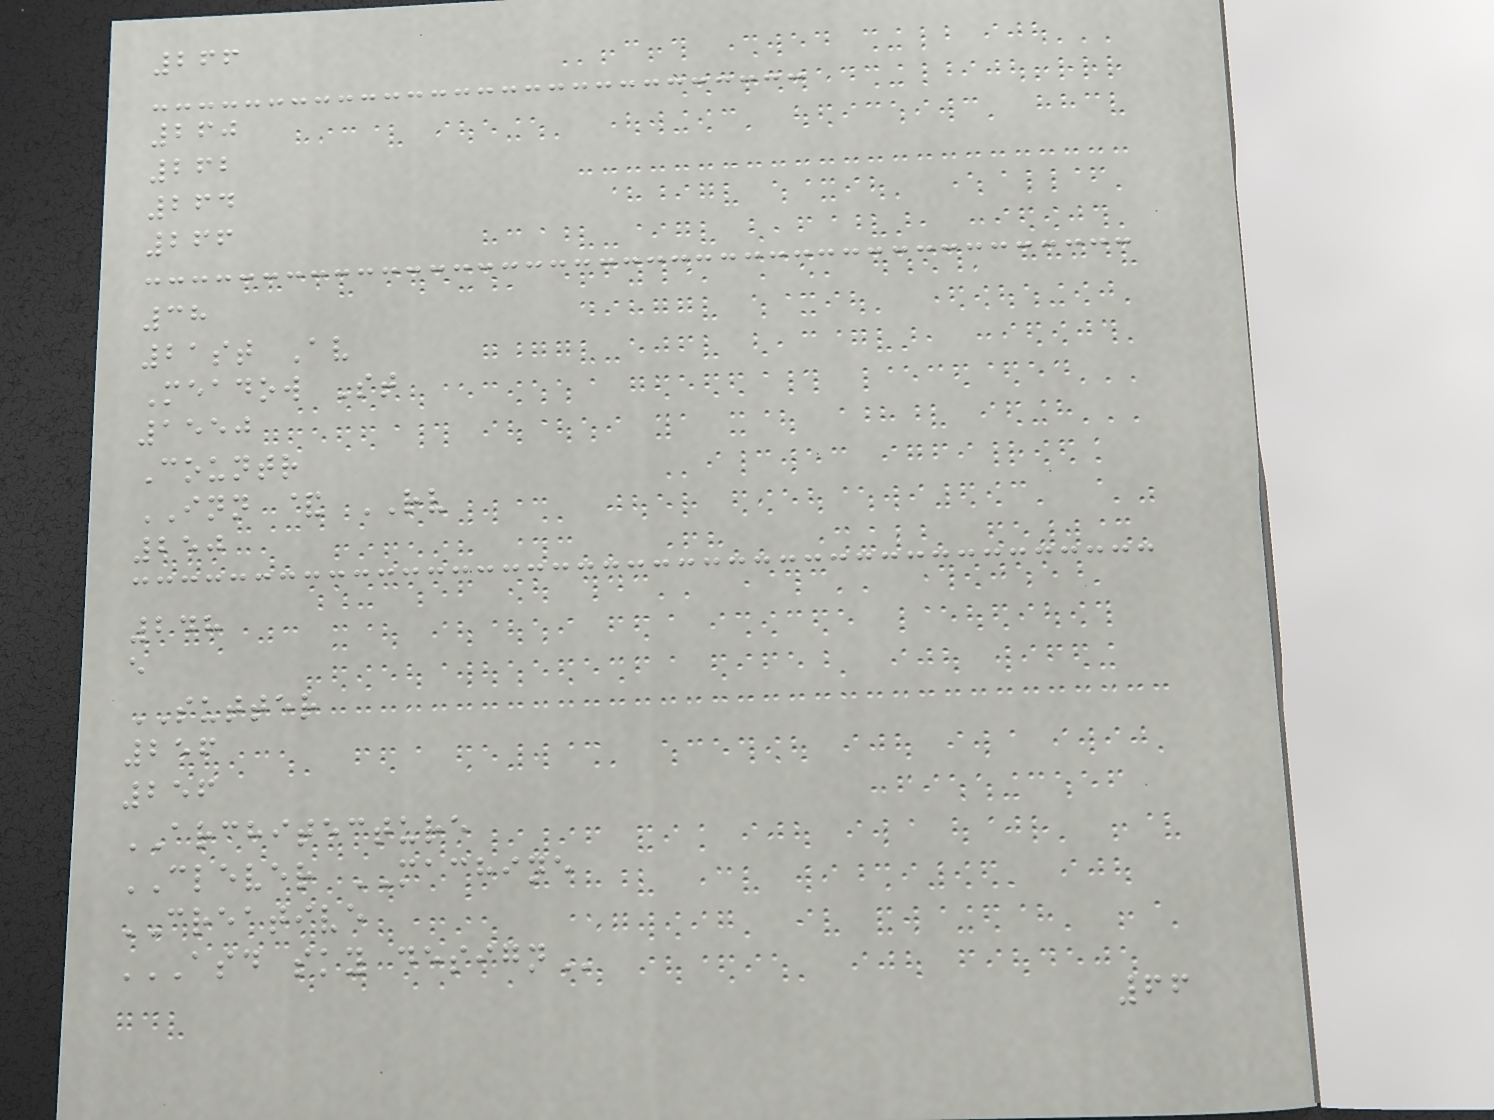266
260
262
264
266
38
21st Av
Meadow St
1550
Countr
INN & RV
250
248
e
SUTTER
256
256
ARCHITECTURE
CLEVER MACHINE
CREATIVE
ASD SKY DESIGN
66
